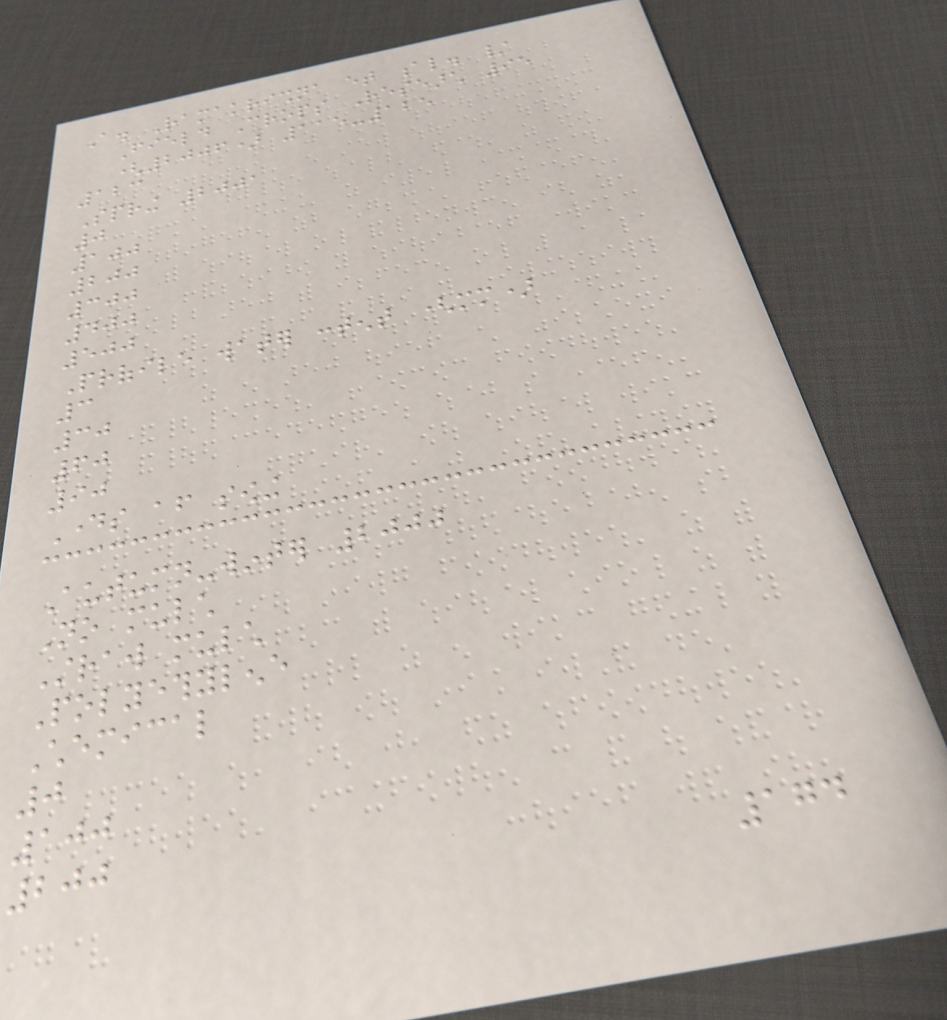A. Ramakrishna et al. /
Field Crops Research 95
(2006) 115-125
123
Spring 2001
0
100
200
300
400
500
Profile water content (mm)
3
30
60
90
Days after sowing
Autumn-winter 2000
No mulch
Straw mulch
Polyethylene
Chemical
0
100
200
174
